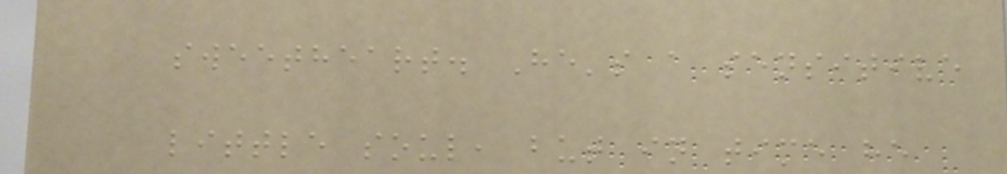sweetheart. He's a sensitive
little soul, but in time he
